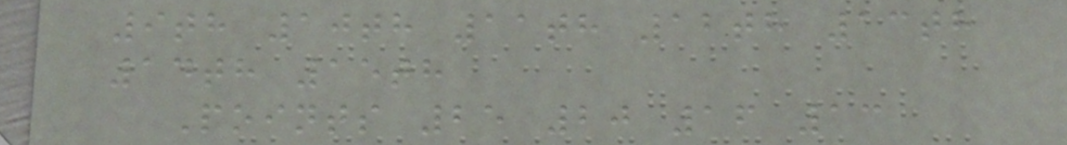9th 10th 11th 12th 13th
14th 15th
Points 25 20 16 13
